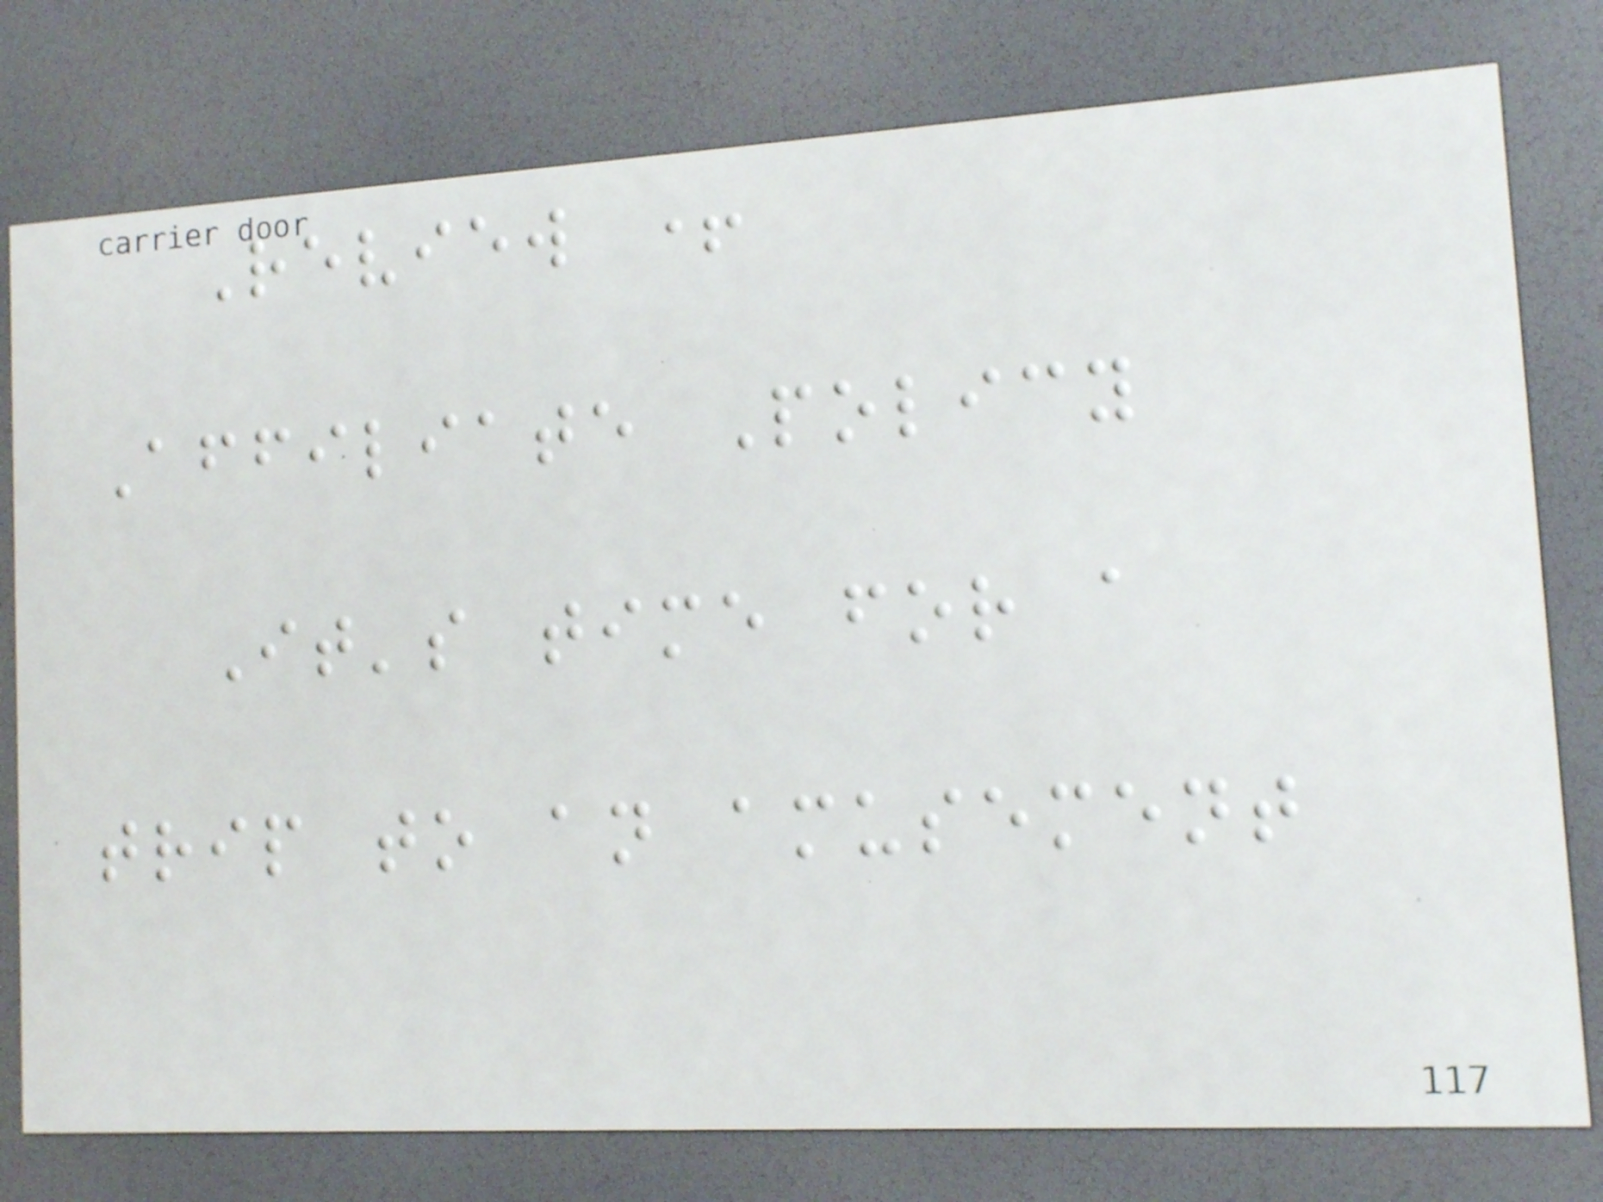Review +
Affiliate Policy
It's time for a
trip to an amusement
